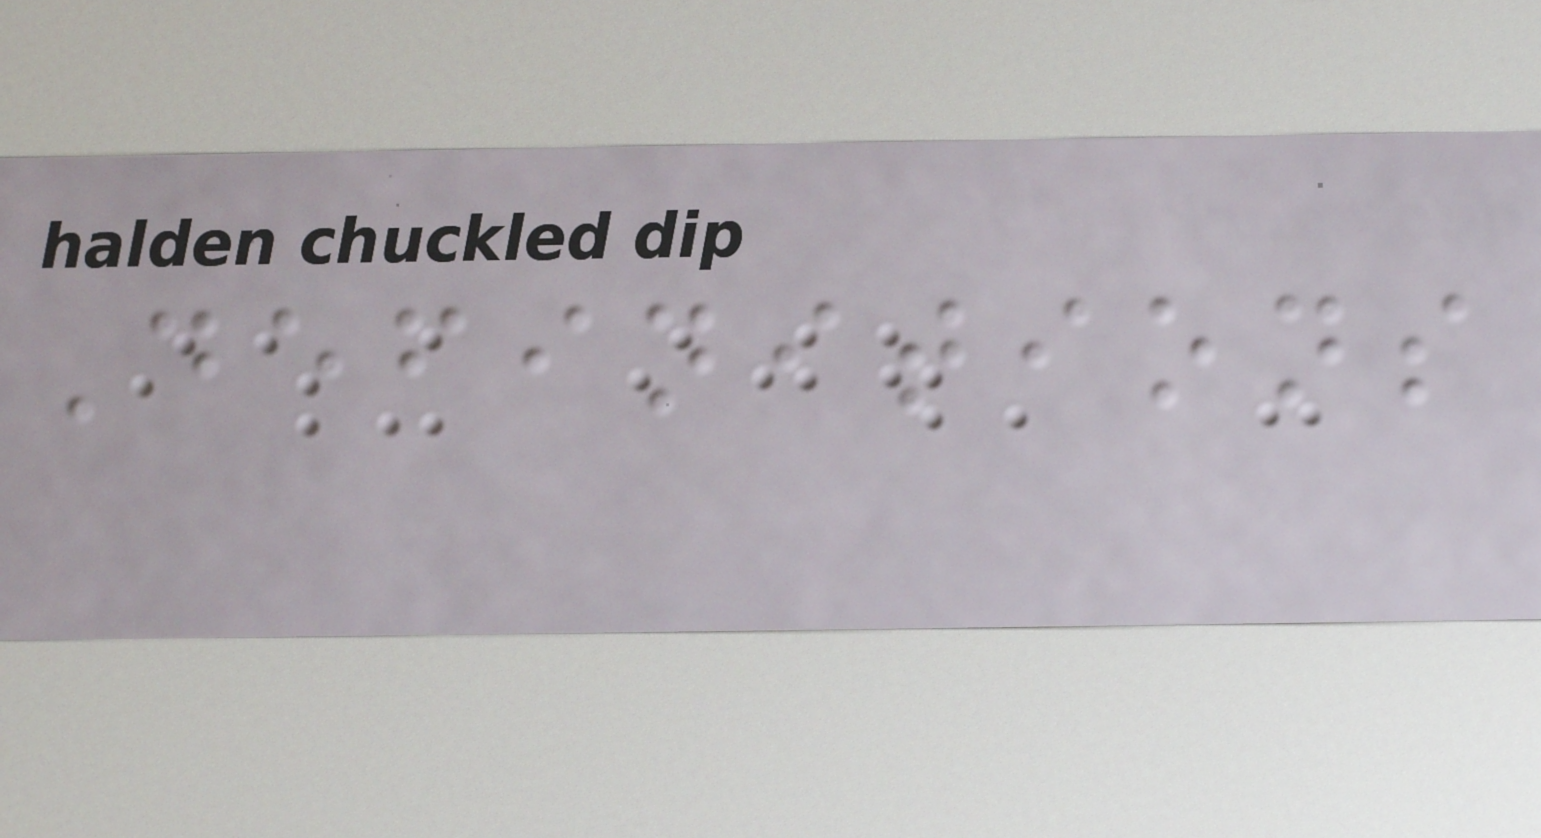Definitions
